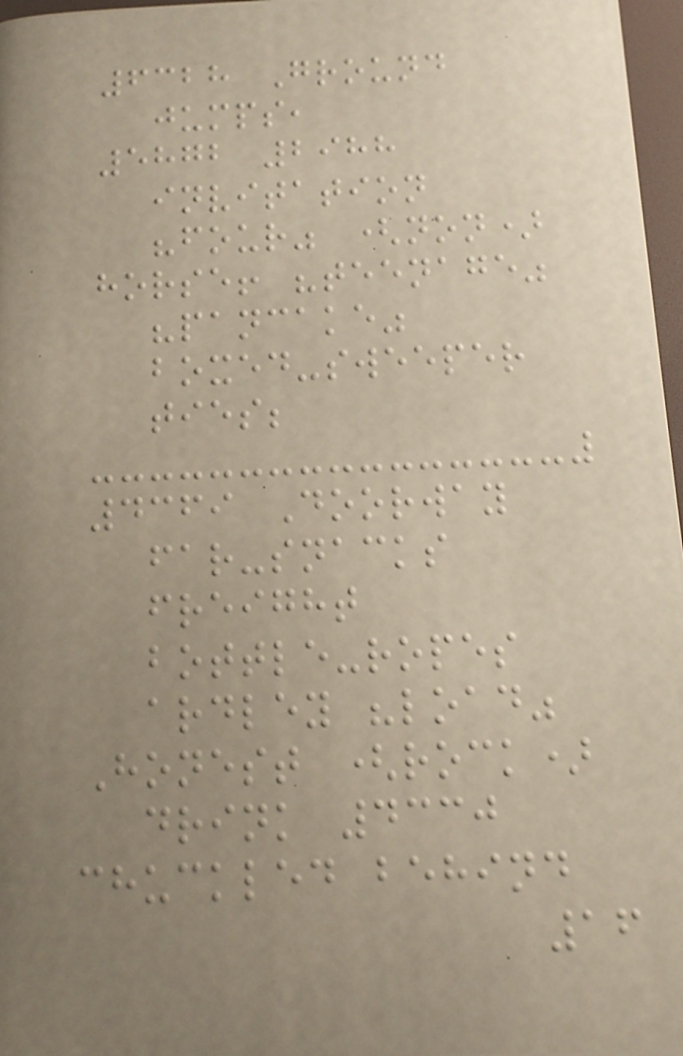6328 Ground
jumps,
5872 2988
invitation
"four" (non)
horse! "teenage"
"pancake"
boxed-sweeper
ties;
4369 Doorway
far-snacks
freight
bottle-ropes
ardley "load"
Honest (rock)
drink 4330
chuckled behind
16
